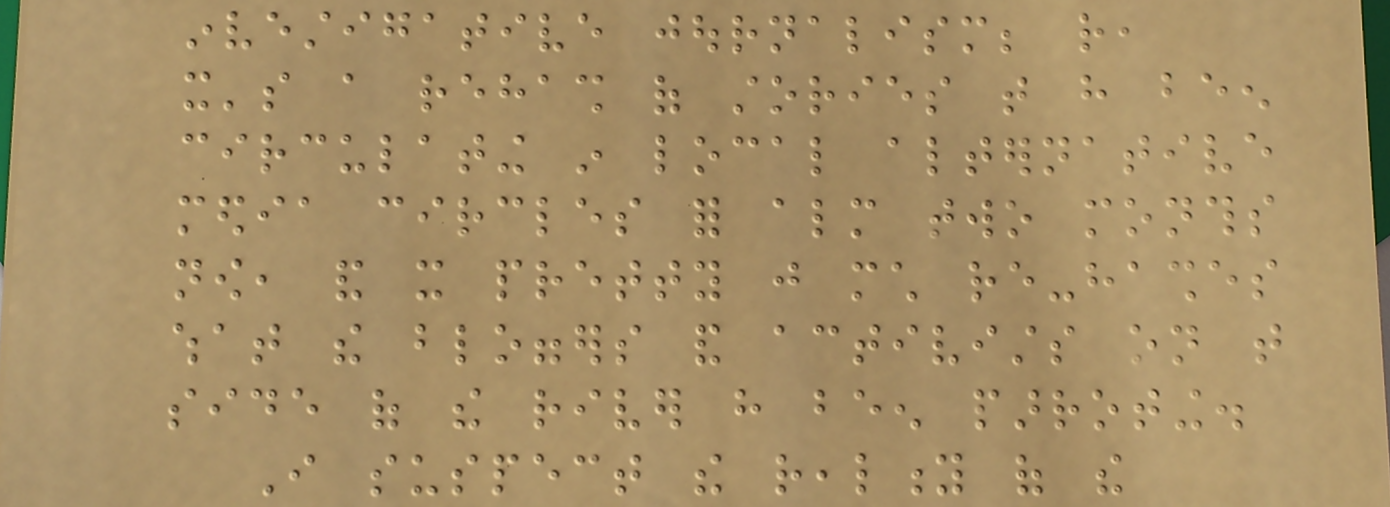investigative journalism; rather,
it's a rehash of stories that have been
circulating in local alternative
media circles for almost two months
now, and it pretty just much re-hashes
what the bloggers and activists on that
side of the river have been parroting.
I suspect the reality of the
